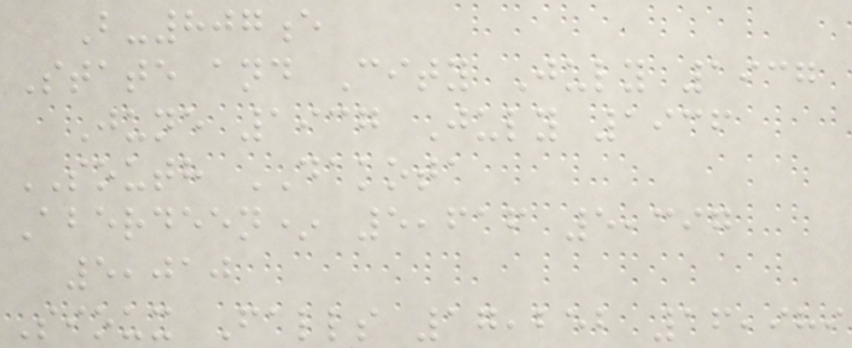B-807e
State and City July 1937
June 1937 July 1936
SOUTH DAKOTA
Aberdeen* 5,616 5,397
5,010
Sioux Falls 17,252 16,989
